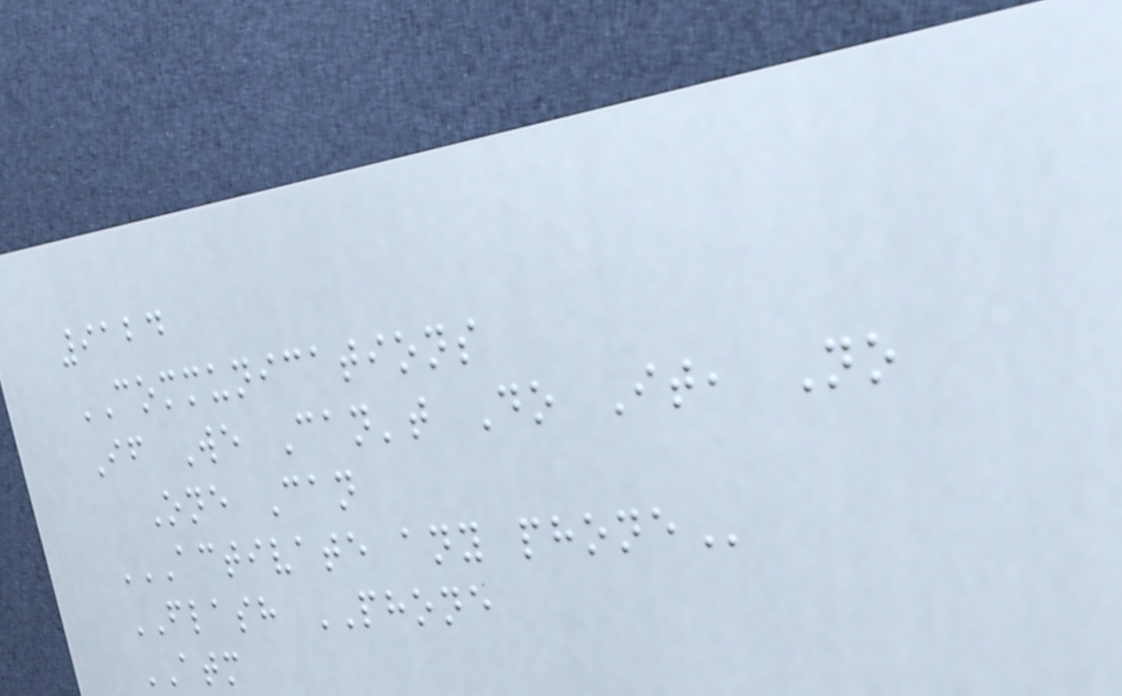9124
COMMUNICATIONS
If We Can't Do It, No
One Can
ACTIVATE ANY PHONE
FLASH PHONE
ATM
